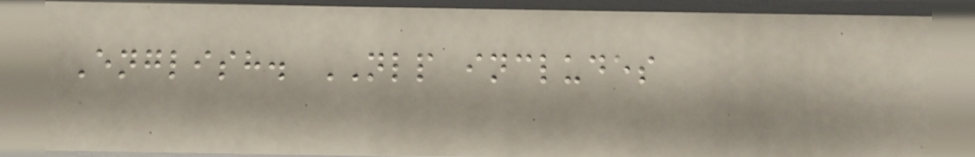English. NLP includes
